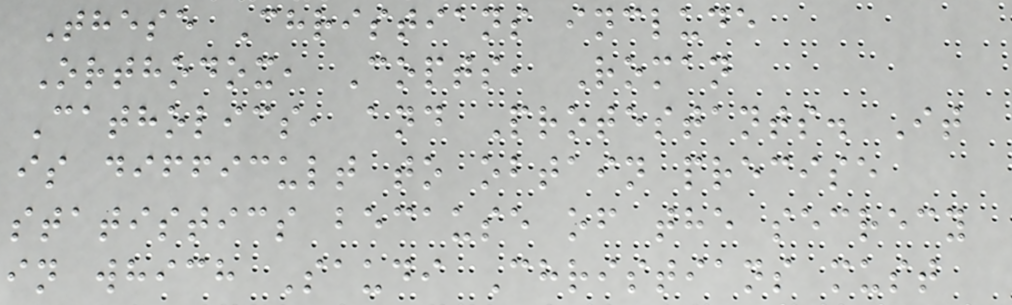These Christians include
Orthodox, Copts, Roman
Catholics, and Protestants. It
is difficult to obtain precise
statistics because of the secrecy
in which Saudi Christians must
